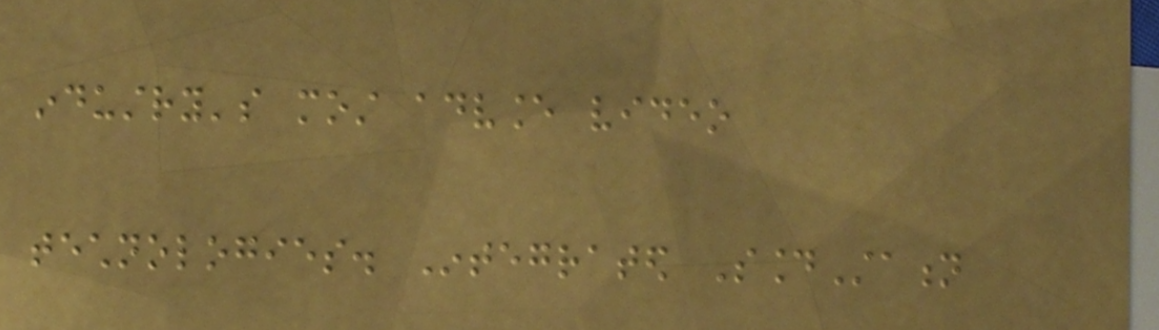industry's most advance video
technologies. Integrated SoundStation
